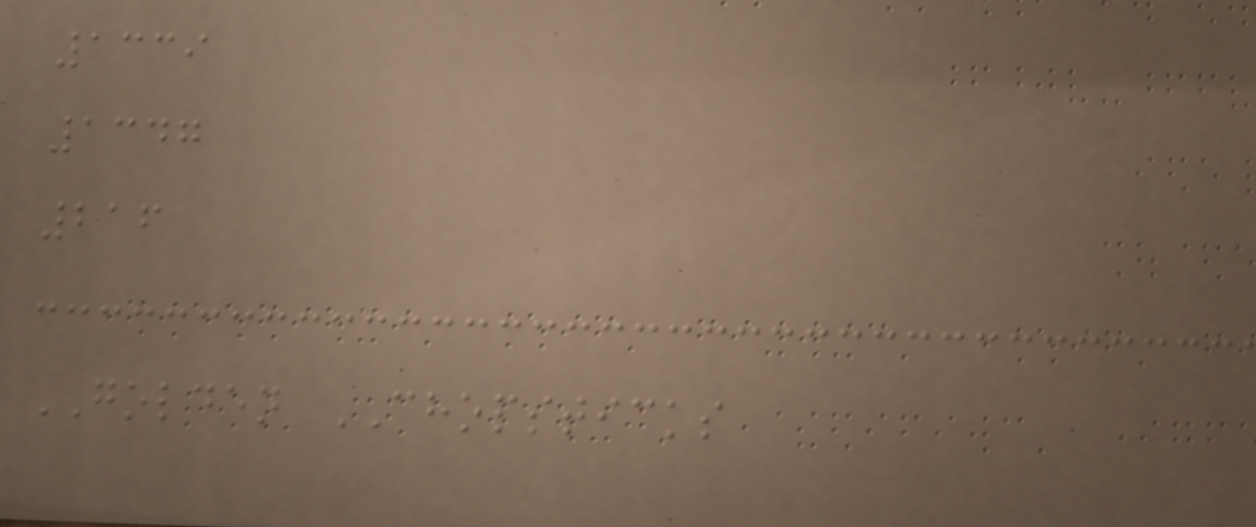1339
1347
216
GOLDEN CHOPSTICKS
